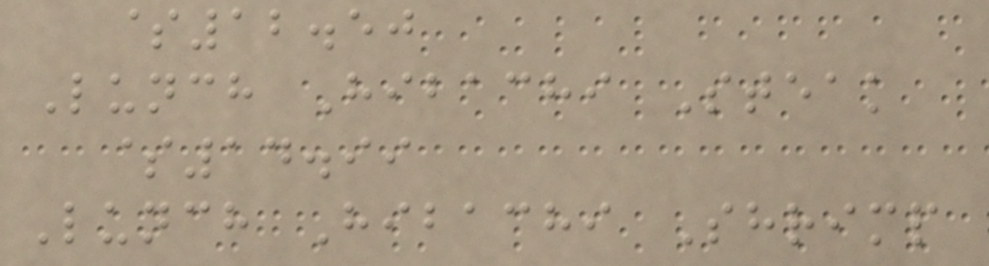$12.50
Lunch Hibachi Steak
$14.99
Lunch Hibachi Shrimp
